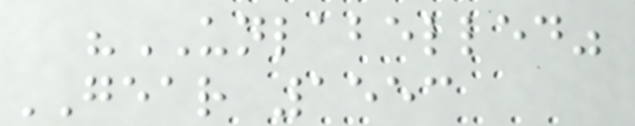"UNLABELLED"
GEAR 1553
